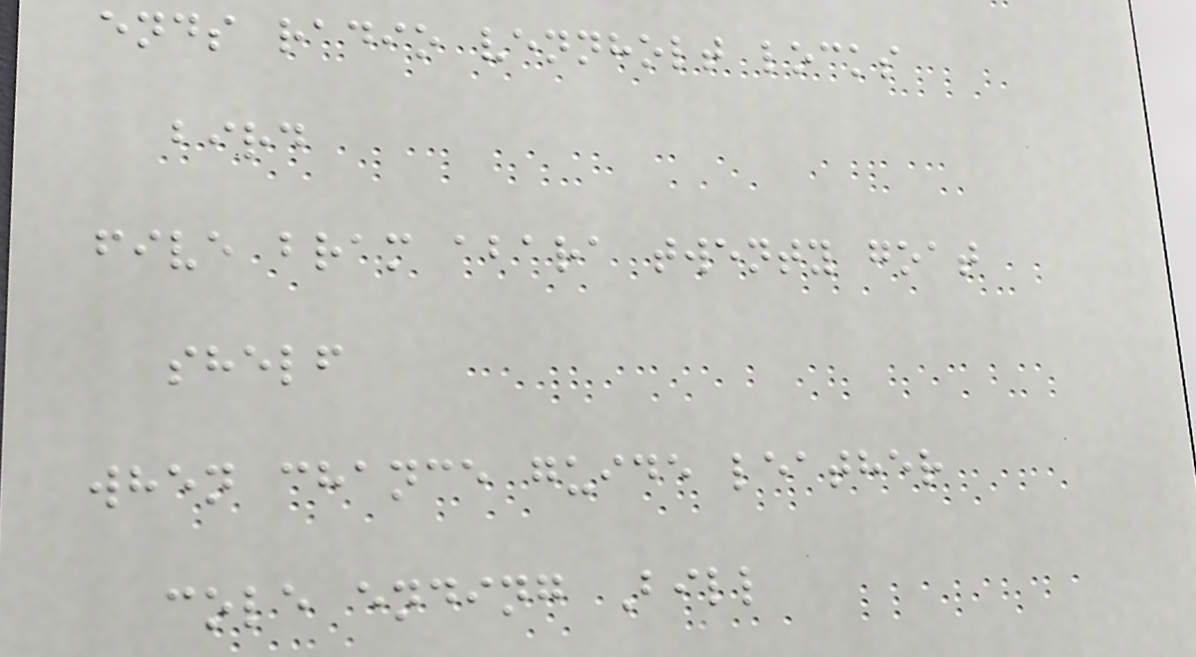ends radio vennholt locks
bird
five bram abara twenty goat
shelf
when chance guide leather
cole ending Bill
